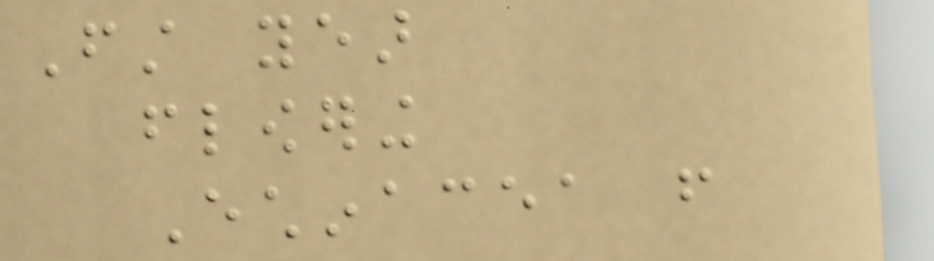First year
flowering
Echinacea from
